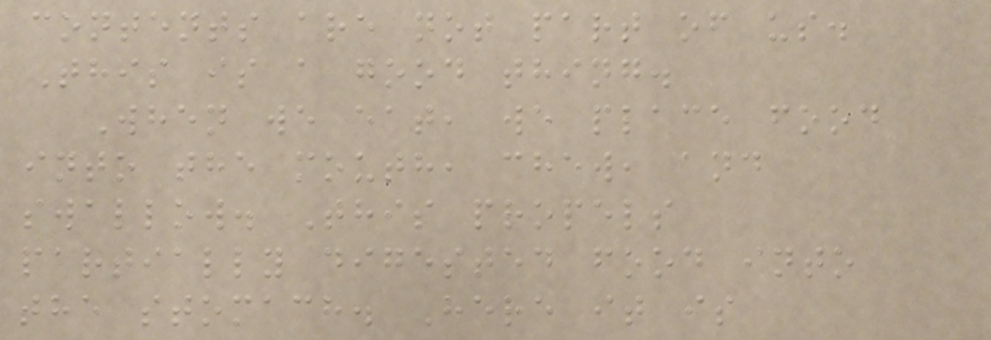contents are not part of us.
This is a good thing.
When we eat, we place food
into the mouth, chew, and
swallow. This propels
partially digested food into
the stomach. Here it is
